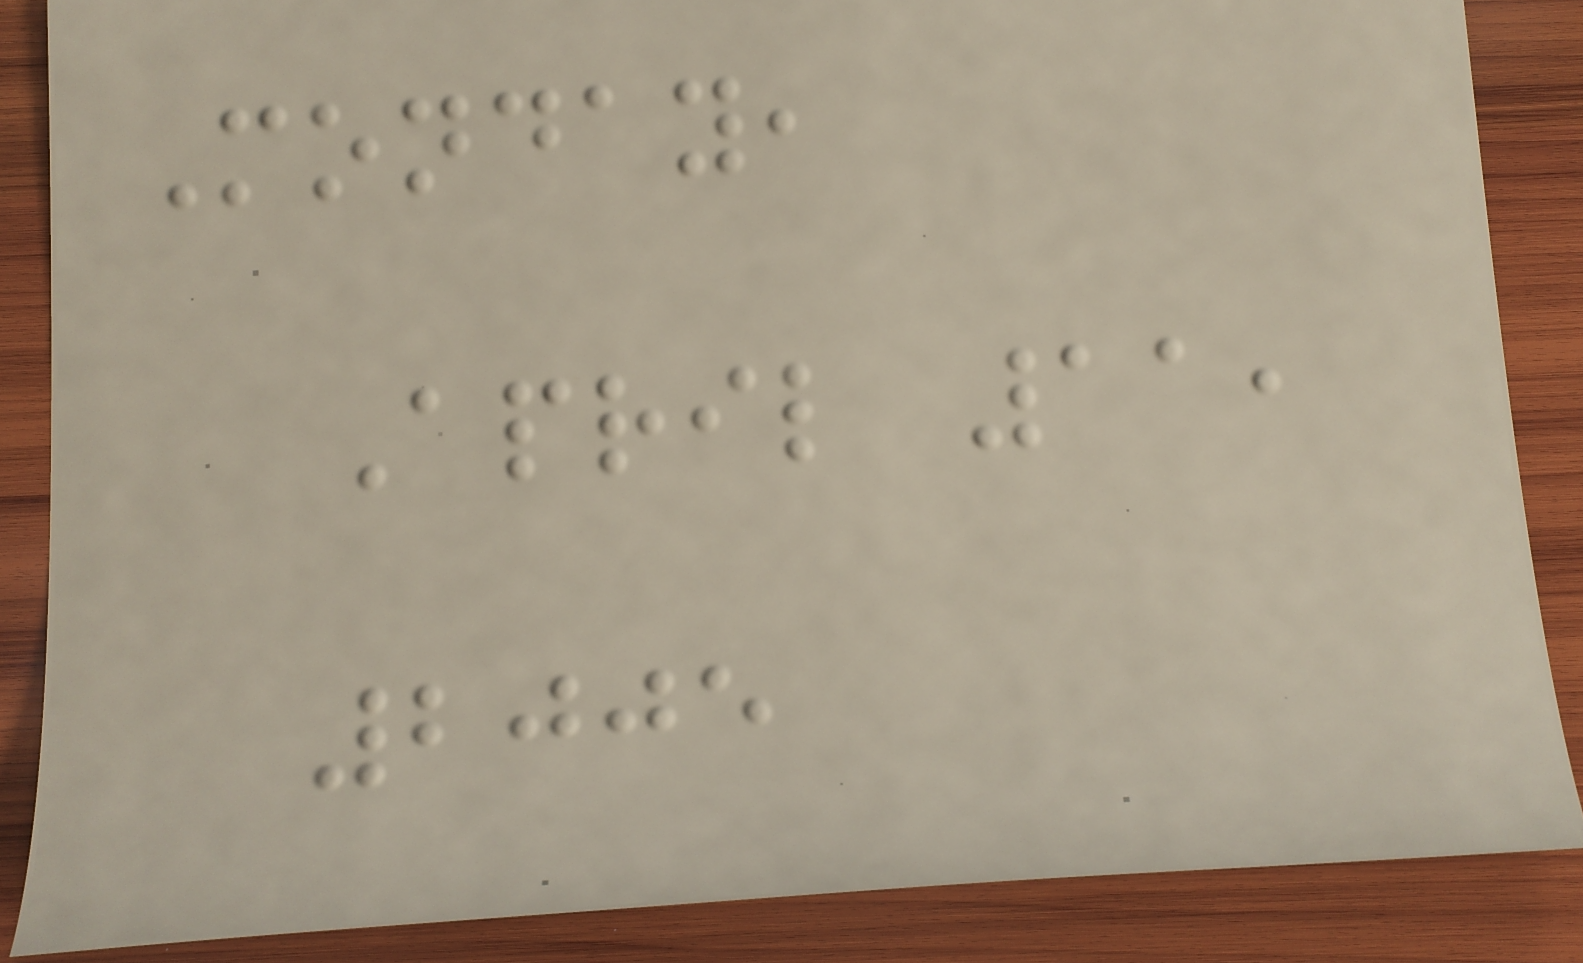Monday,
April 11,
2005
